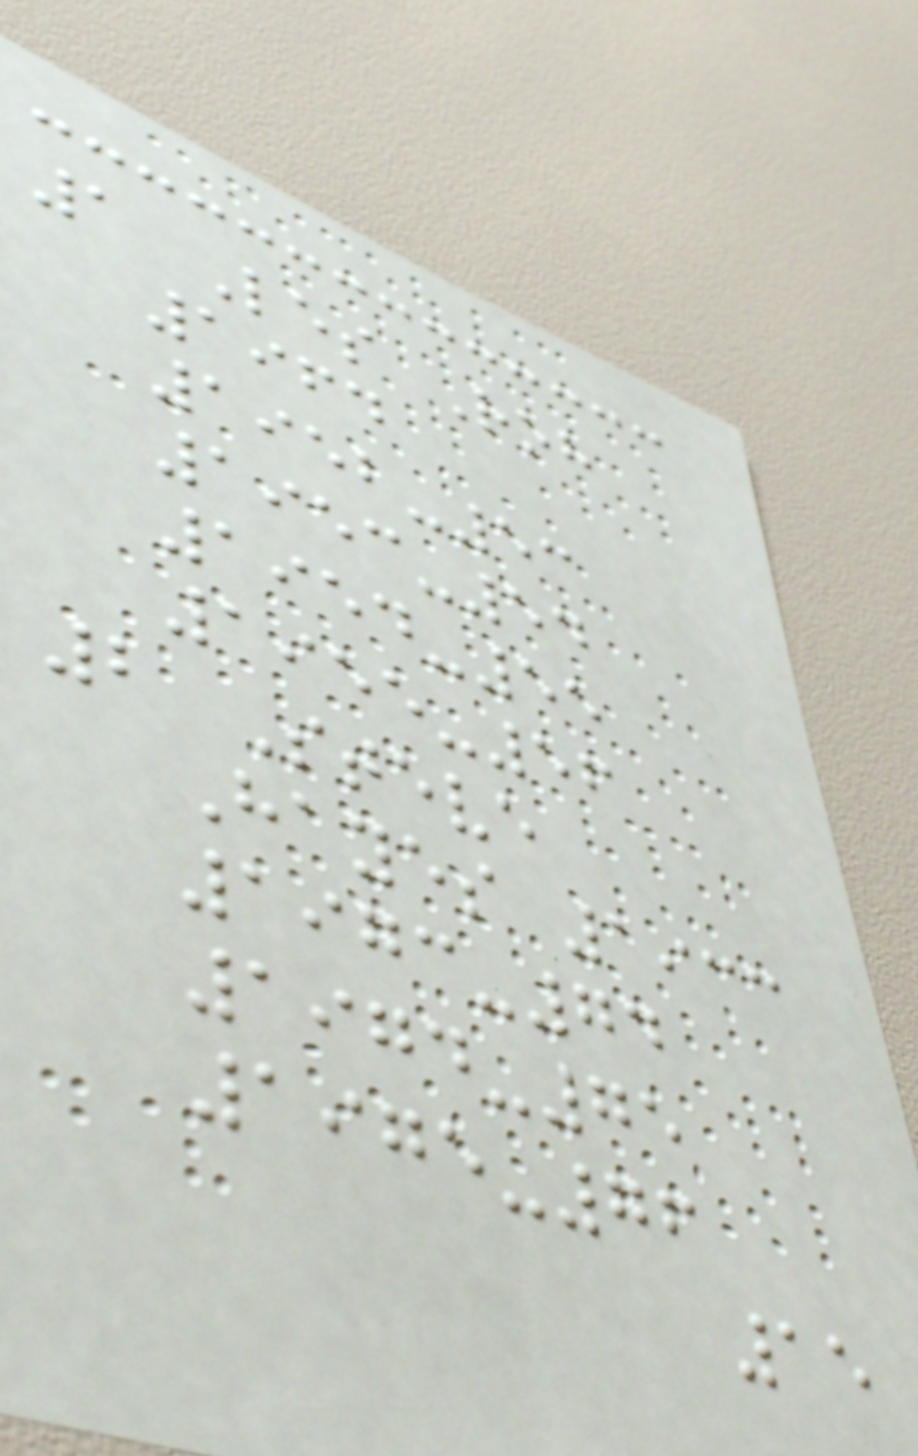1 Les Roh
1964
1952-53
1953-54
1954-55
1955-56
2 Steve
Hayes 1933
1973-74
1974-75
1975-76
15
